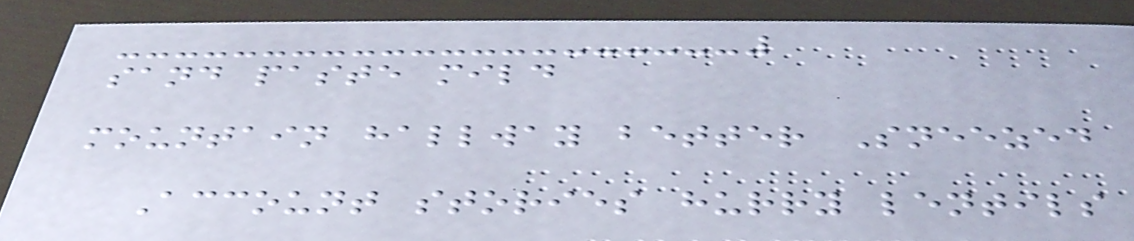sand paste mild
mountain hallway better Sneezed
Account stories hurry lentils
